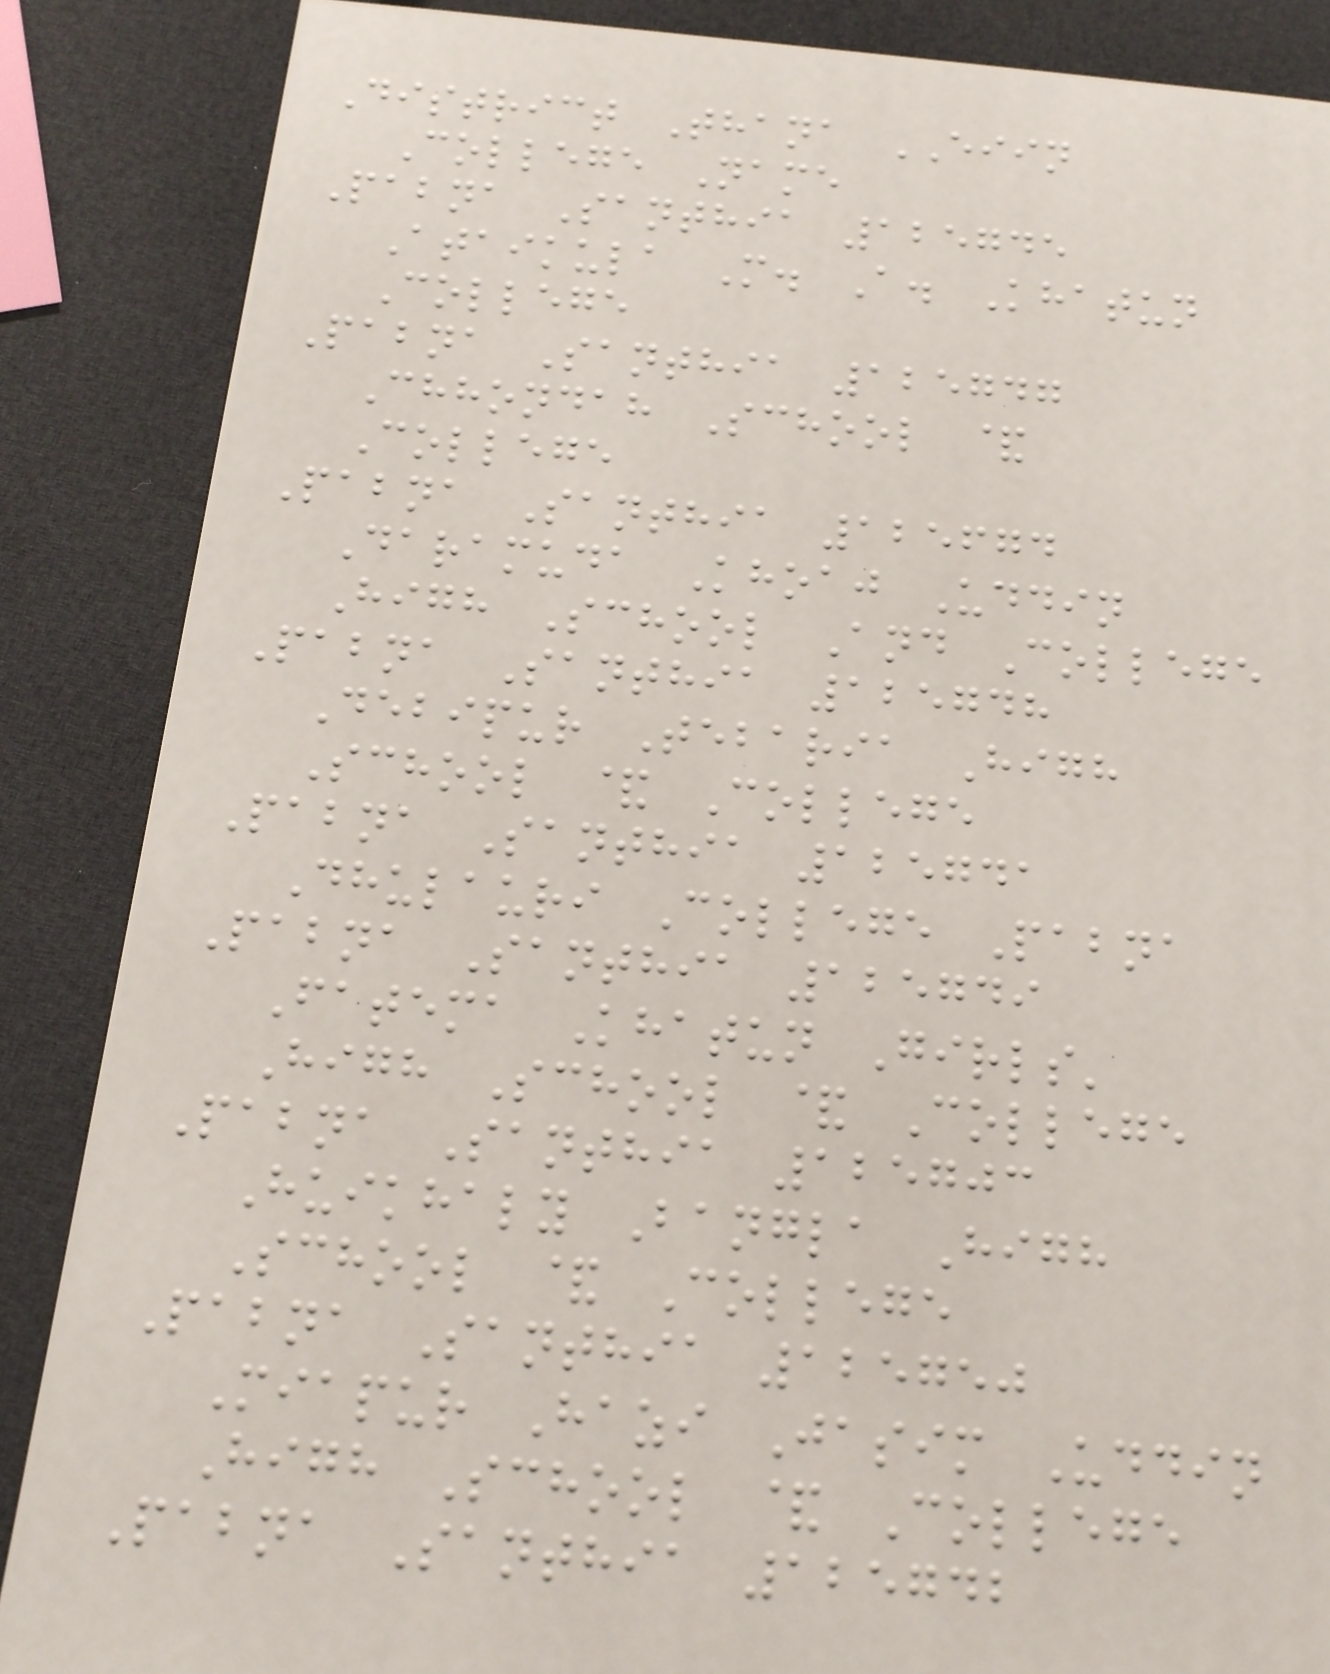District Thana EIIN
College Name
Pabna Santhia 125745
Ataikula M. A. Khatun
College
Pabna Santhia 125747
Chhondah School &
College
Pabna Santhia 125674
Daramuda Khoaj Uddin
High School And College
Pabna Santhia 125748
Debipur Tebaria High
School & College
Pabna Santhia 125741
Dhulauri College Pabna
Pabna Santhia 125749
Fatema Khatun Girls'
High School & College
Pabna Santhia 125703
Huikhaly Bangla High
School & College
Pabna Santhia 125750
Miapur Hazi Jasim Uddin
High School & College
Pabna Santhia 125742
